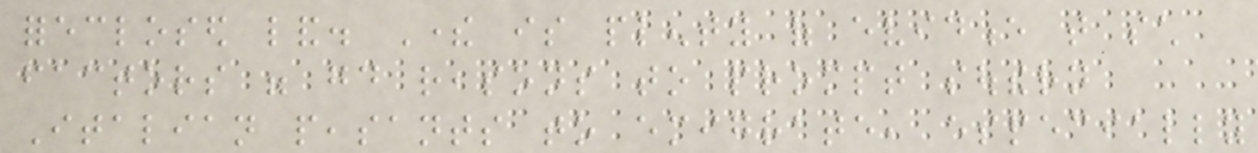foreclosed land. There is plenty of evidence that such
factors were good reasons to prompt southern
Italian peasants to emigrate, especially
